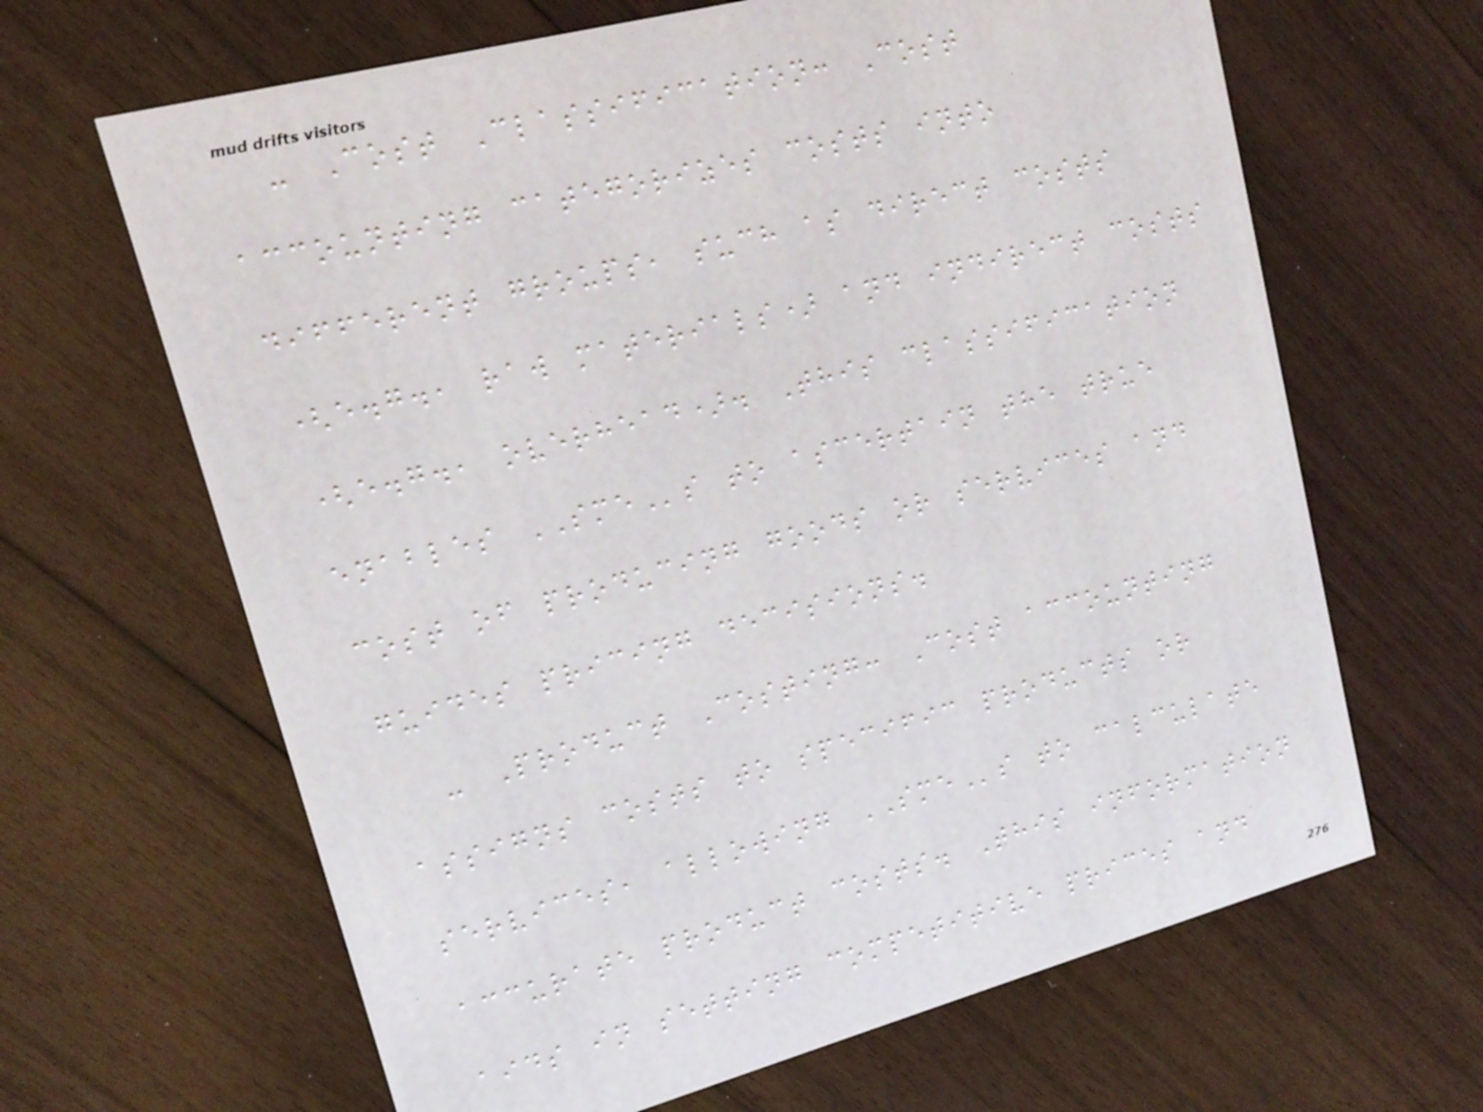- Cost Classification: Cost
accounting categorizes costs into
different groups, such as direct costs
(e.g., raw materials) and indirect costs
(e.g., overhead). This classification
enables SMEs to ascertain the true
cost of producing goods or services and
guides pricing decisions.
- Product Costing: Cost accounting
assigns costs to specific products or
services, allowing SMEs to calculate
accurate product costs. This information
aids in setting competitive prices and
